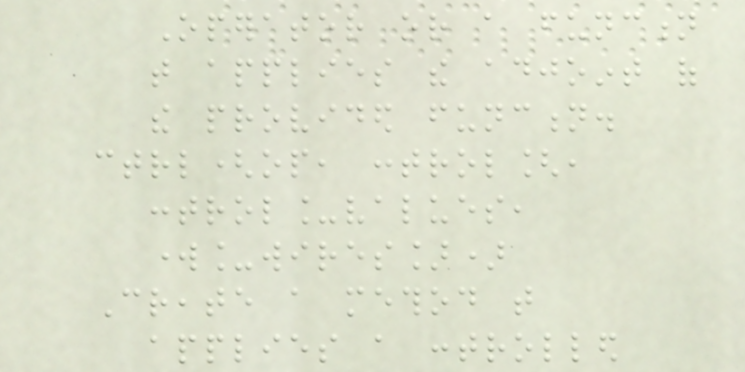Operator or a function
that applies the adjoint of
the provided function.
ctrl(op, control[,
control_values,
work_wires])
Create a method that
applies a controlled
